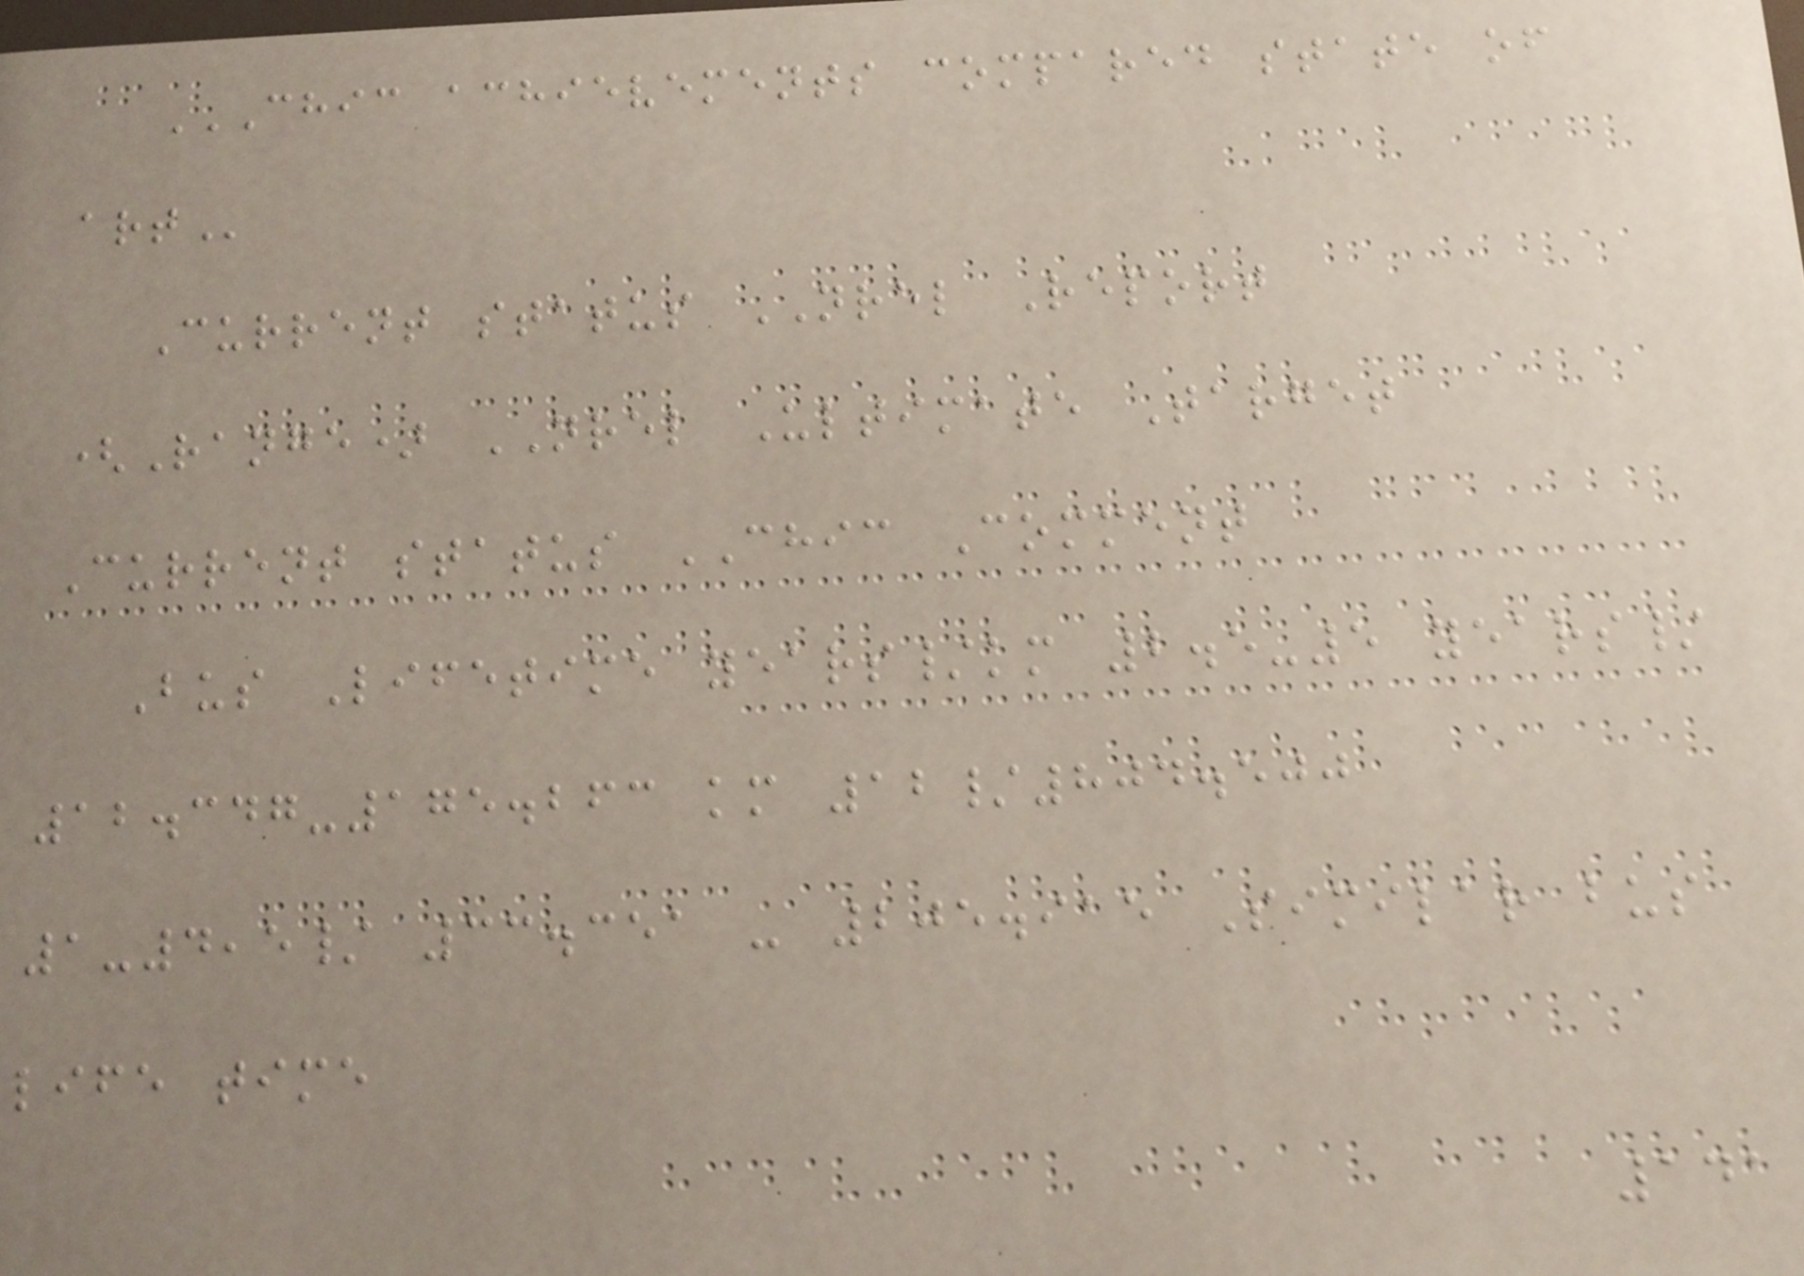CHIC ACHIEVEMENTS COMPARED STATE OF
ART
Current status NREL Report
(Range) NREL Ultimate Target
Current status CHIC Comment
Bus Lifetime years/km 2.5-5 years/
12.347-175.263 km 12/804.500
1-4,5/ 33.351 - 205.915 Similar bus
life time
141
